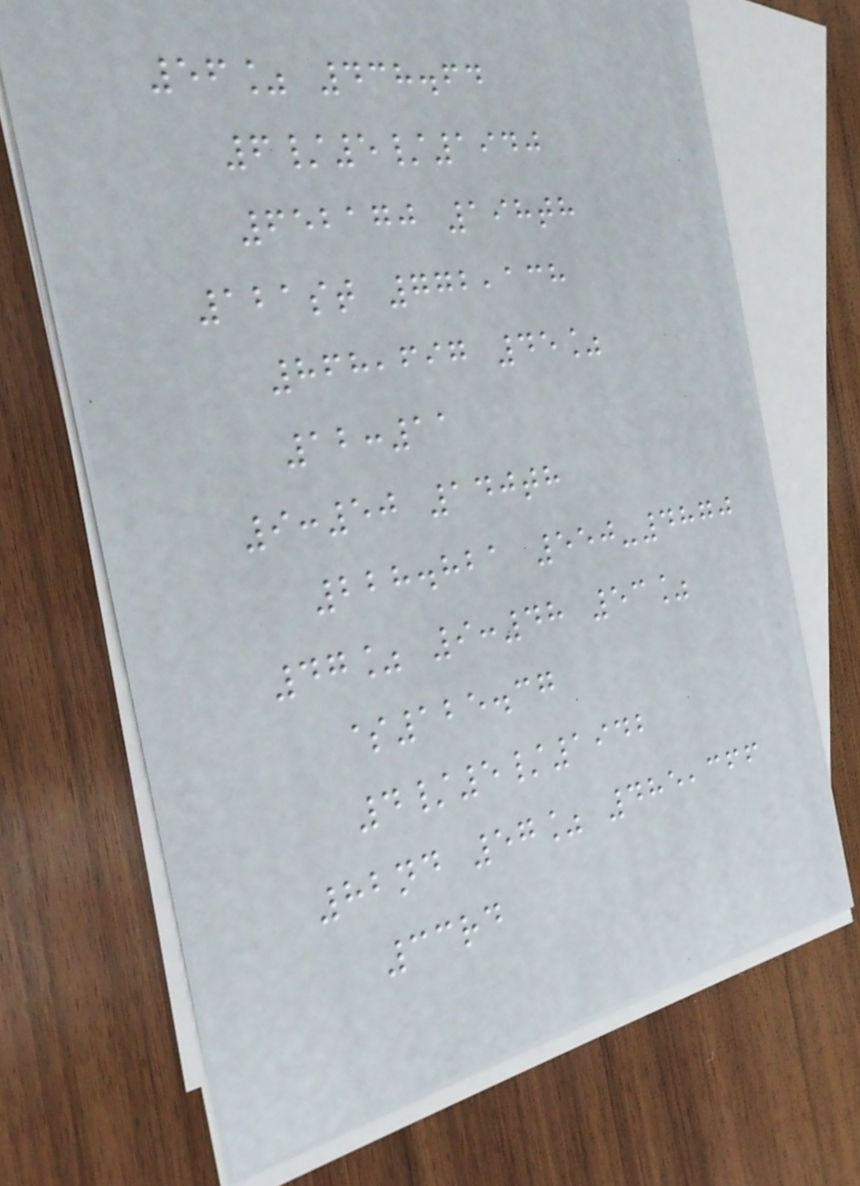56% 438.64
6/5/1940
652170 198th
121st 772,138
868,697 45%
12:11
9:50 140th
228.821 550-4870
47% 9:48 53%
$125.37
4/5/1942
82nd 57% 485,366
33rd
